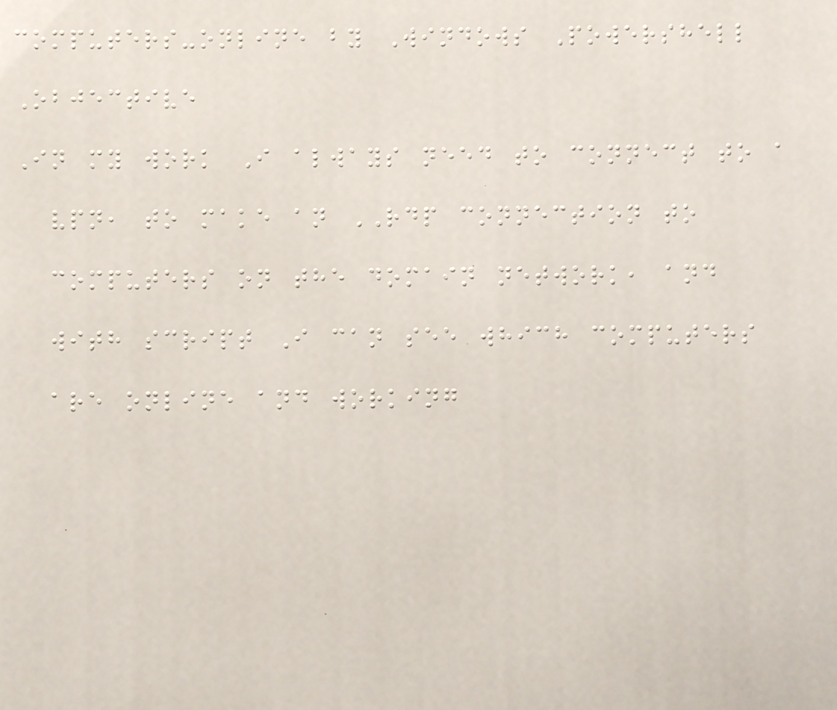computers-online by Windows Powershell
Objective
In my work I always need to connect to a
vpn, to make an RDP connection to
computers on the domain network, and
with script I can see which computers
are online and working
